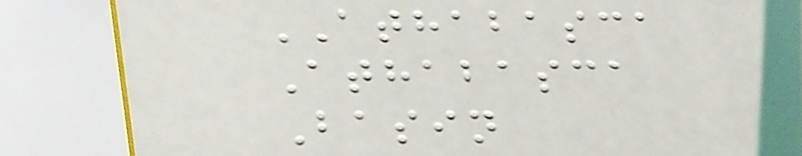ATHABASCA
Athabasca
Basin
